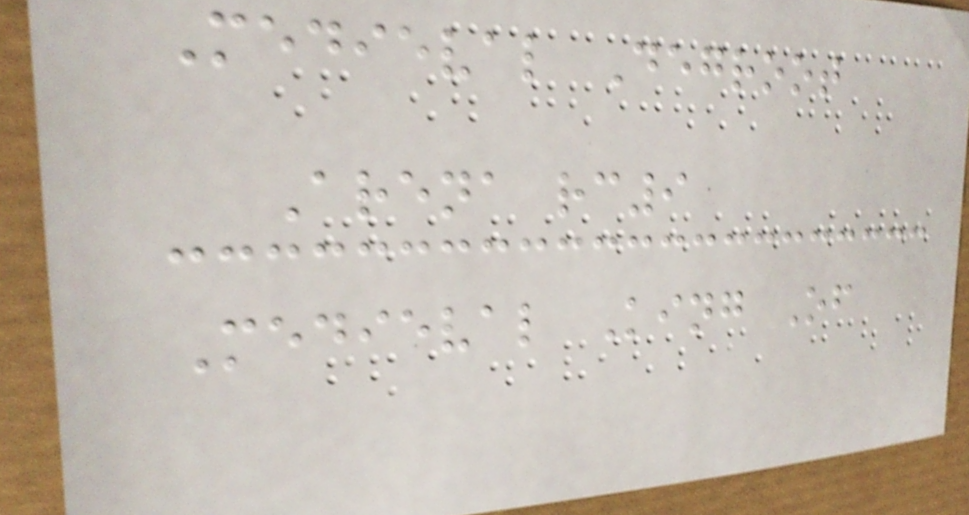Medieval Degroot
Arena rc9
Medieval King Of
